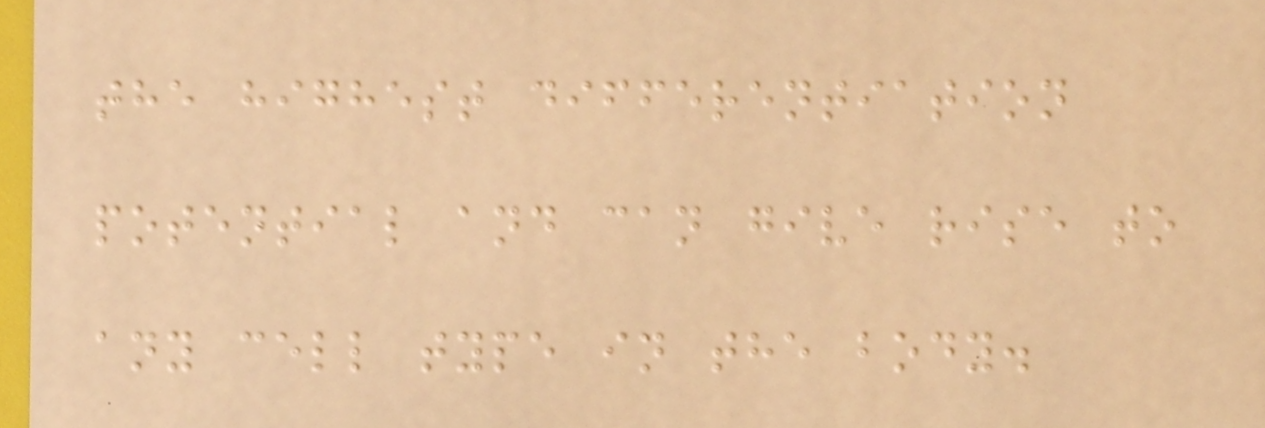the highest differentiation
potential and can give rise to
any cell type in the body.
